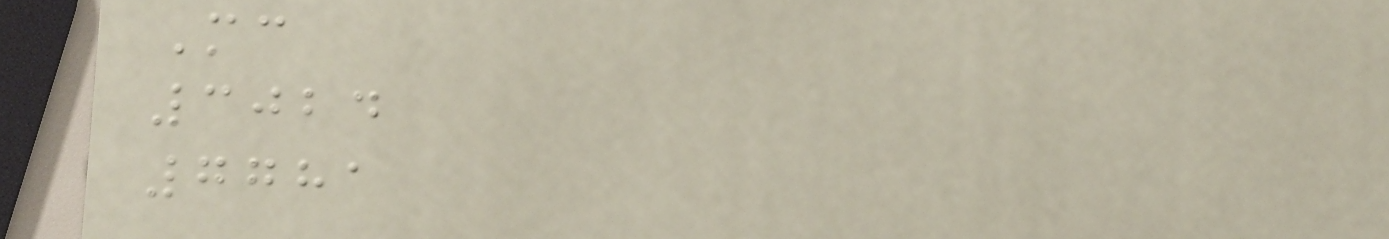Mc
3024
7781
